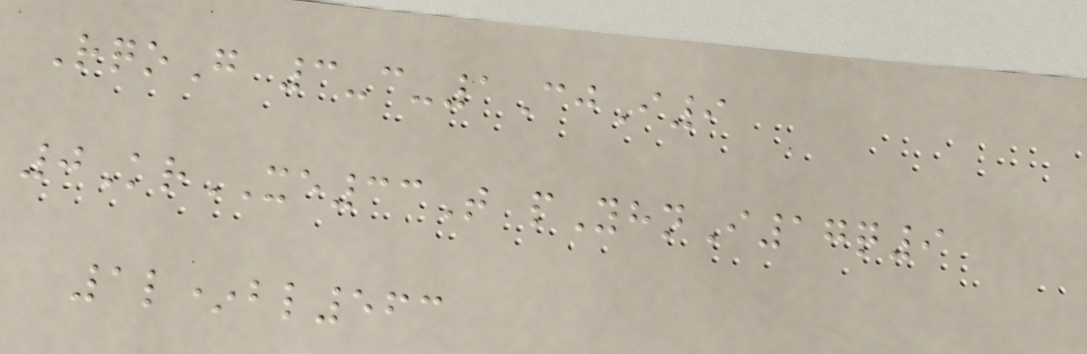RqoG 3-c-1CjI9
0KrXE33T pYhnI17q9
1l*bl563
